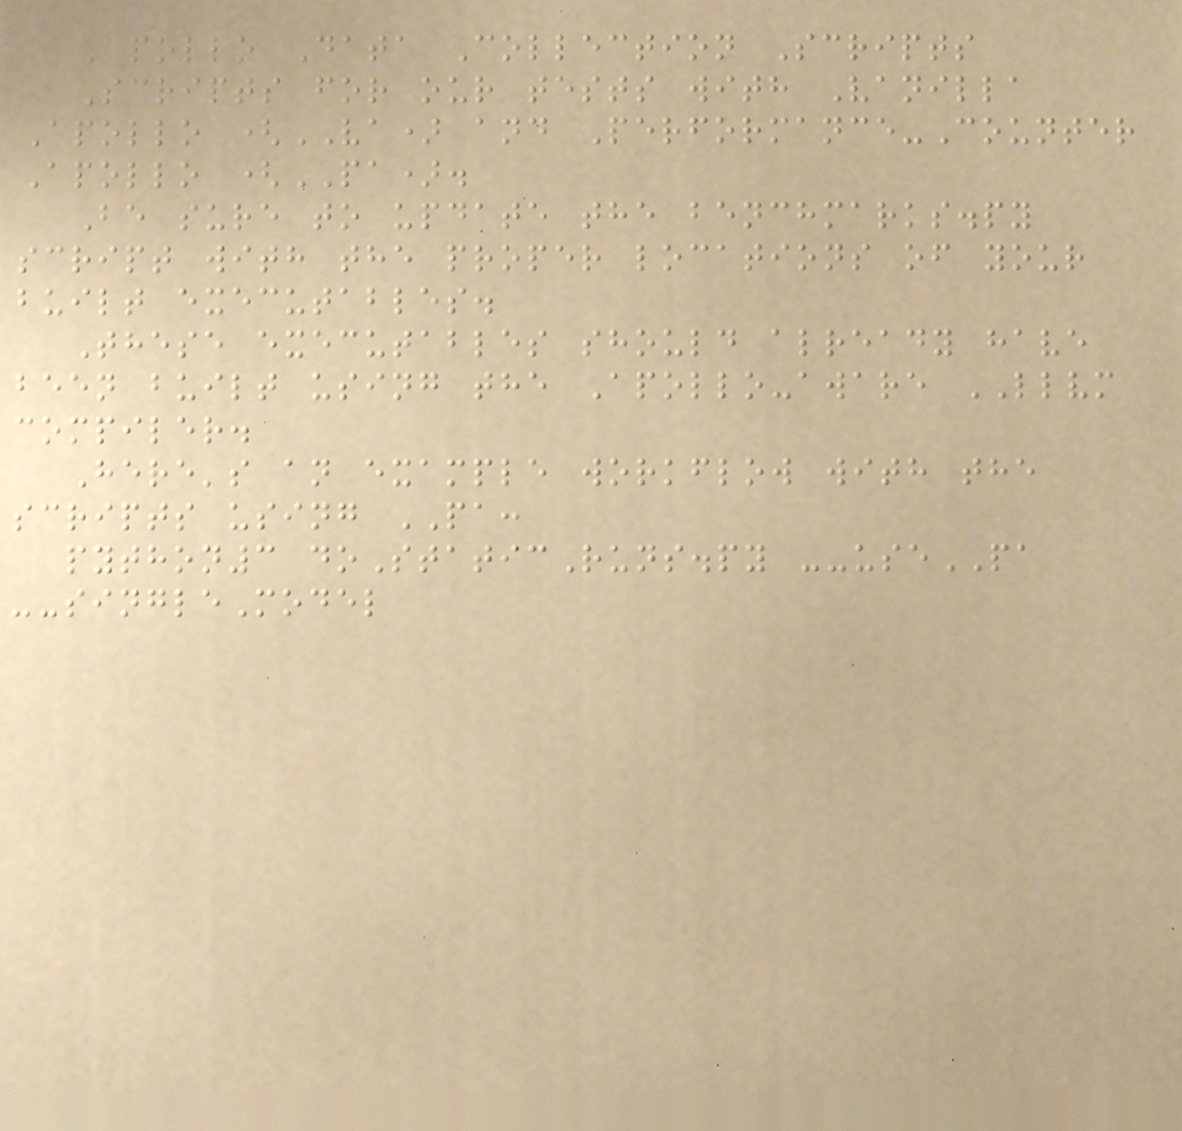Apollo Data Collection Scripts
Scripts for our tests with Vanilla
Apollo (VA) and Performance-Counter
Apollo (PA).
Be sure to update the benchmarks.py
script with the proper locations of your
built executables.
These executables should already have
been built using the Apollo-aware LLVM
compiler.
Here's an example workflow with the
scripts using PA:
python3 doStaticRuns.py --usePA
--singleModel
